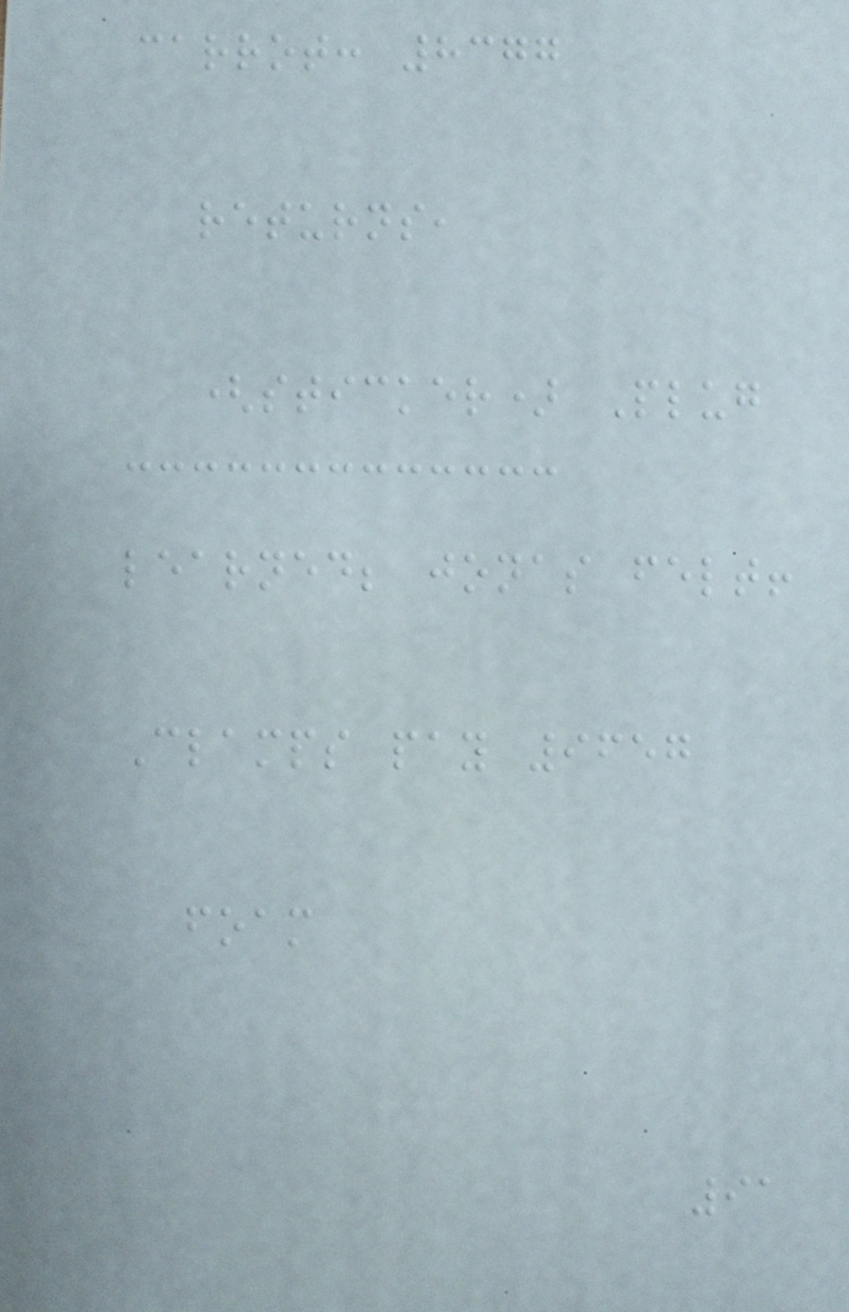carrot: 8377
returns,
(sticker) Plug
learned; jonas felt!
Clamps pay 9657
foam
91
